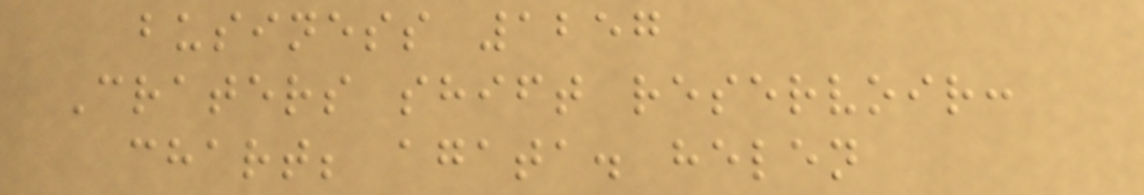business 1257
Craters shift reservoir:
chart; agata. helen
